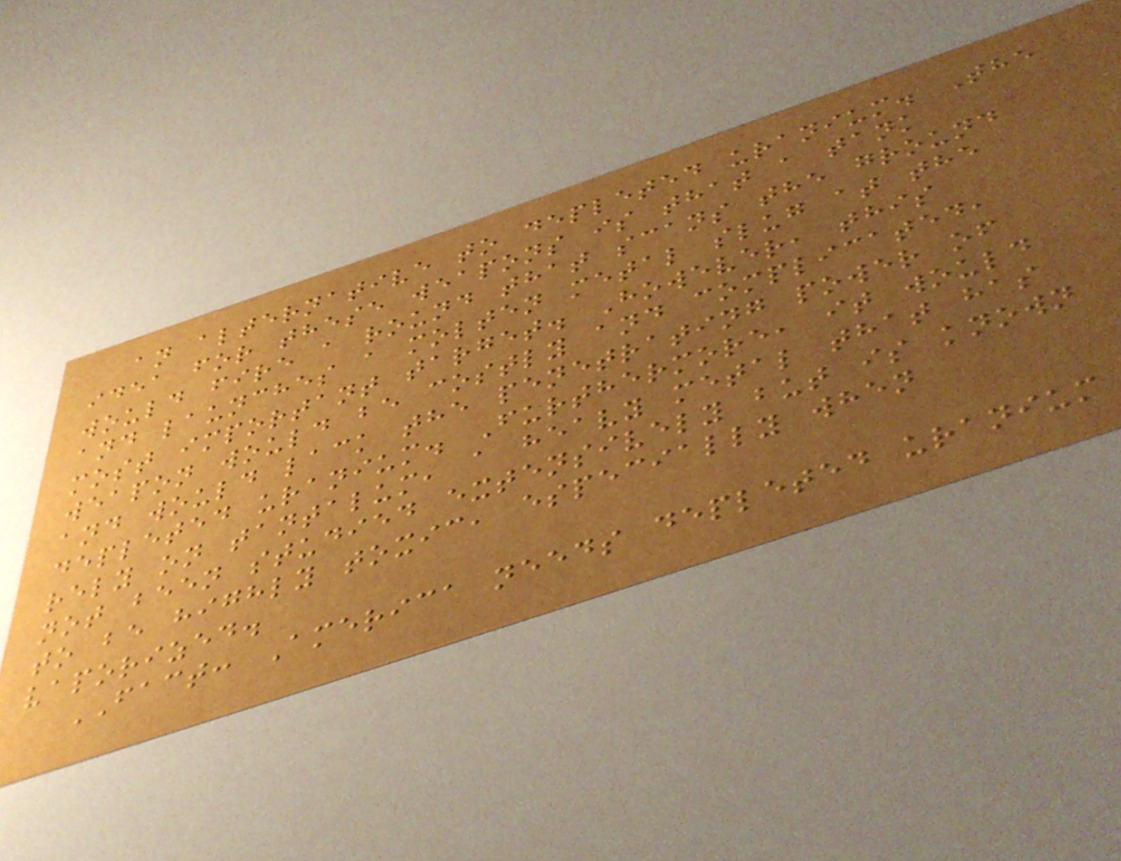an alternative to depleted uranium. The
idea for these weapons is that a tank
would fire a round that scans the ground
and launches a molten metal slug at the
most important target. However, this
weapon would be costly and complicated,
and would lack the penetrating power of
depleted uranium. Furthermore, it would
rely on tantalum, a heavy metal that has
not been studied extensively but is known
to be highly toxic, especially when
vaporized.
FACT: America needs depleted uranium
